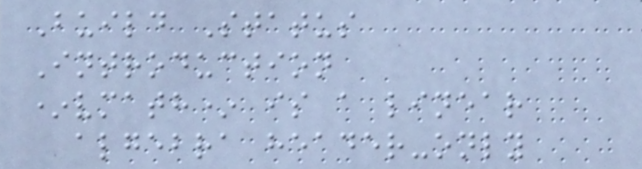Build Status
Introduction
*vmath* is a linear
algebra header-only
